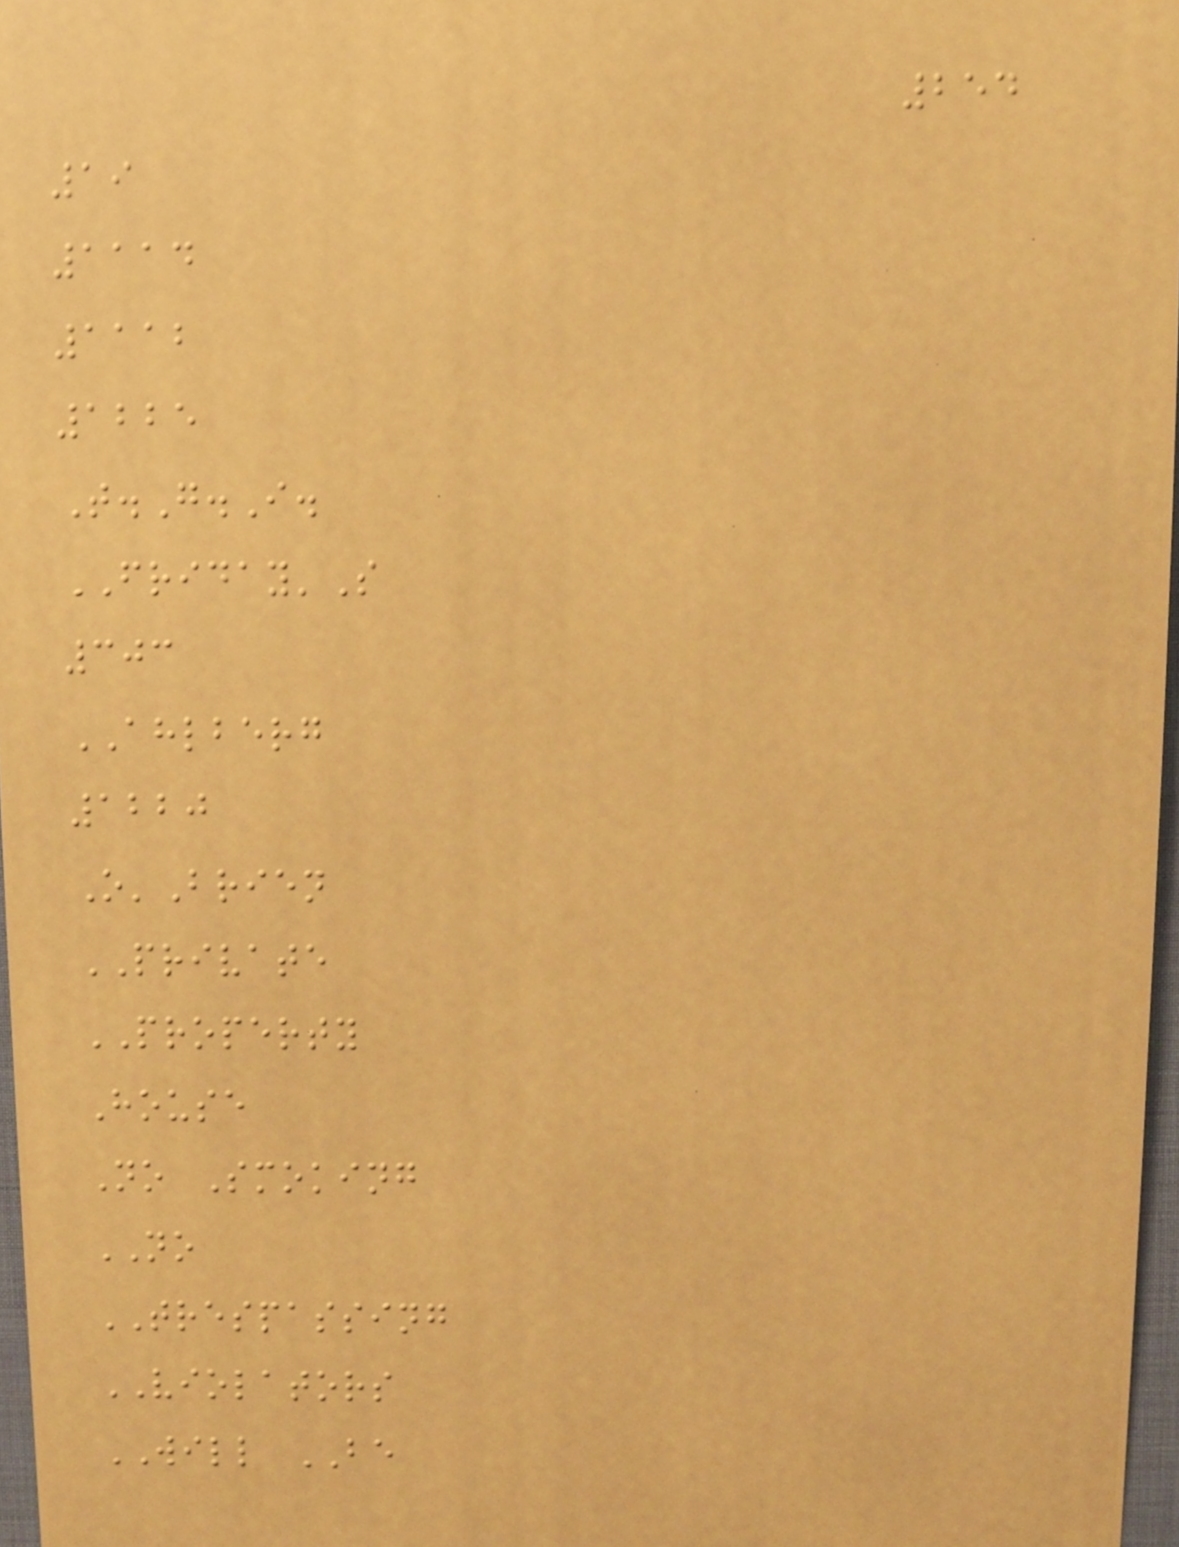254
19
1114
1112
1225
T.G.I.
FRIDAY'S
303
AHLBERG
1220
O'Brien
PRIVATE
PROPERTY
House
No Smoking
NO
TRESPASSING
VIOLATORS
WILL BE
